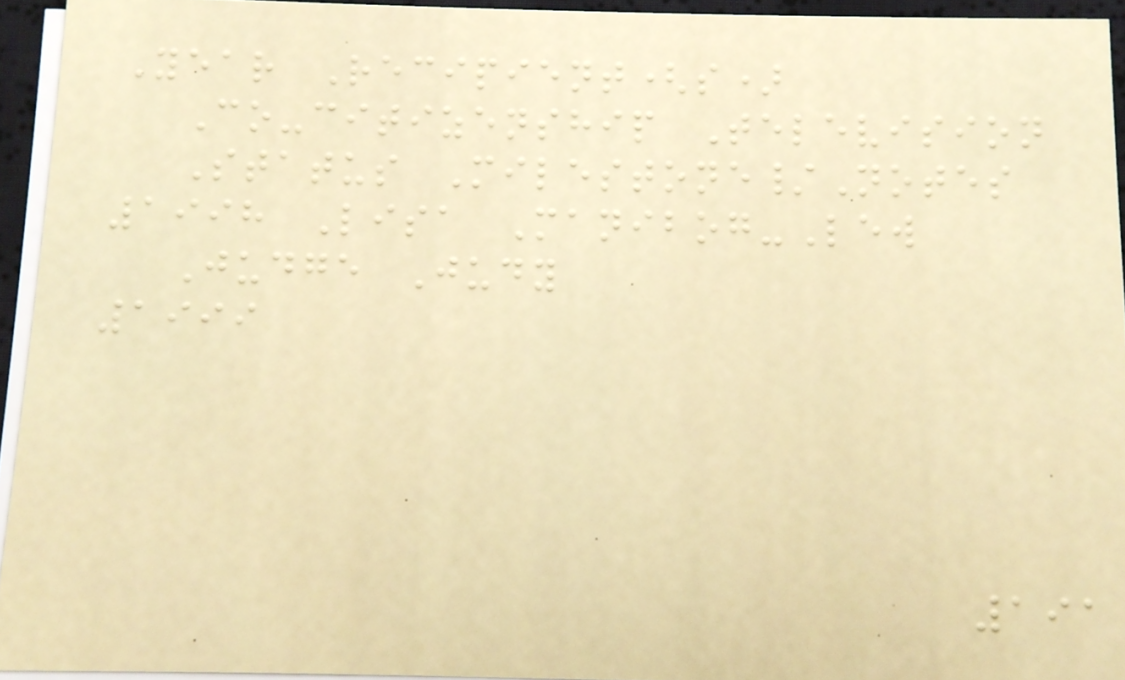Year Recipient(s)
Co-citizenship Television
Status Milestone/Notes
1998 Lisa Manibog-Lew
Judge Judy
1999
191
